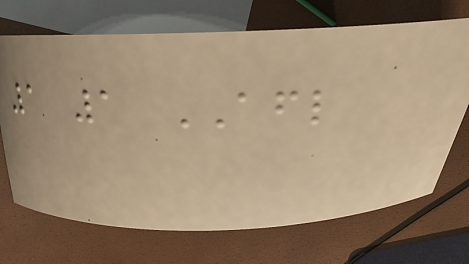1 1 AFL
